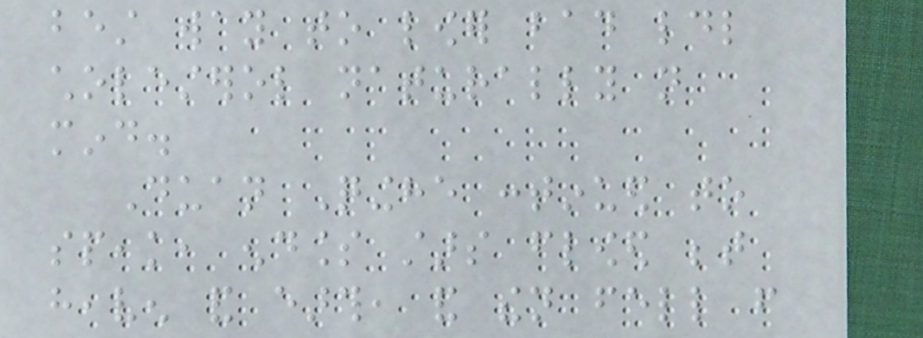best way to lower bad ldl
cholesterol naturally not
mind.
Duan Qinghe continued to
speak, endless stars flowed between
heaven and earth, and then fell from
